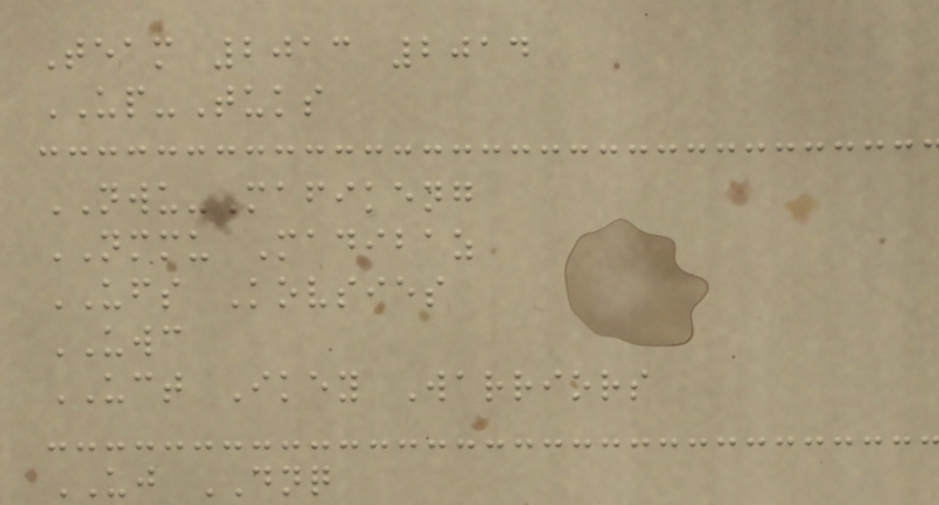Team 2013 2014
UP-Tuks
NWU-Mafikeng
NMMU Madibaz
UFS Kovsies
UWC
UCT Ikey Warriors
UJ DNQ
